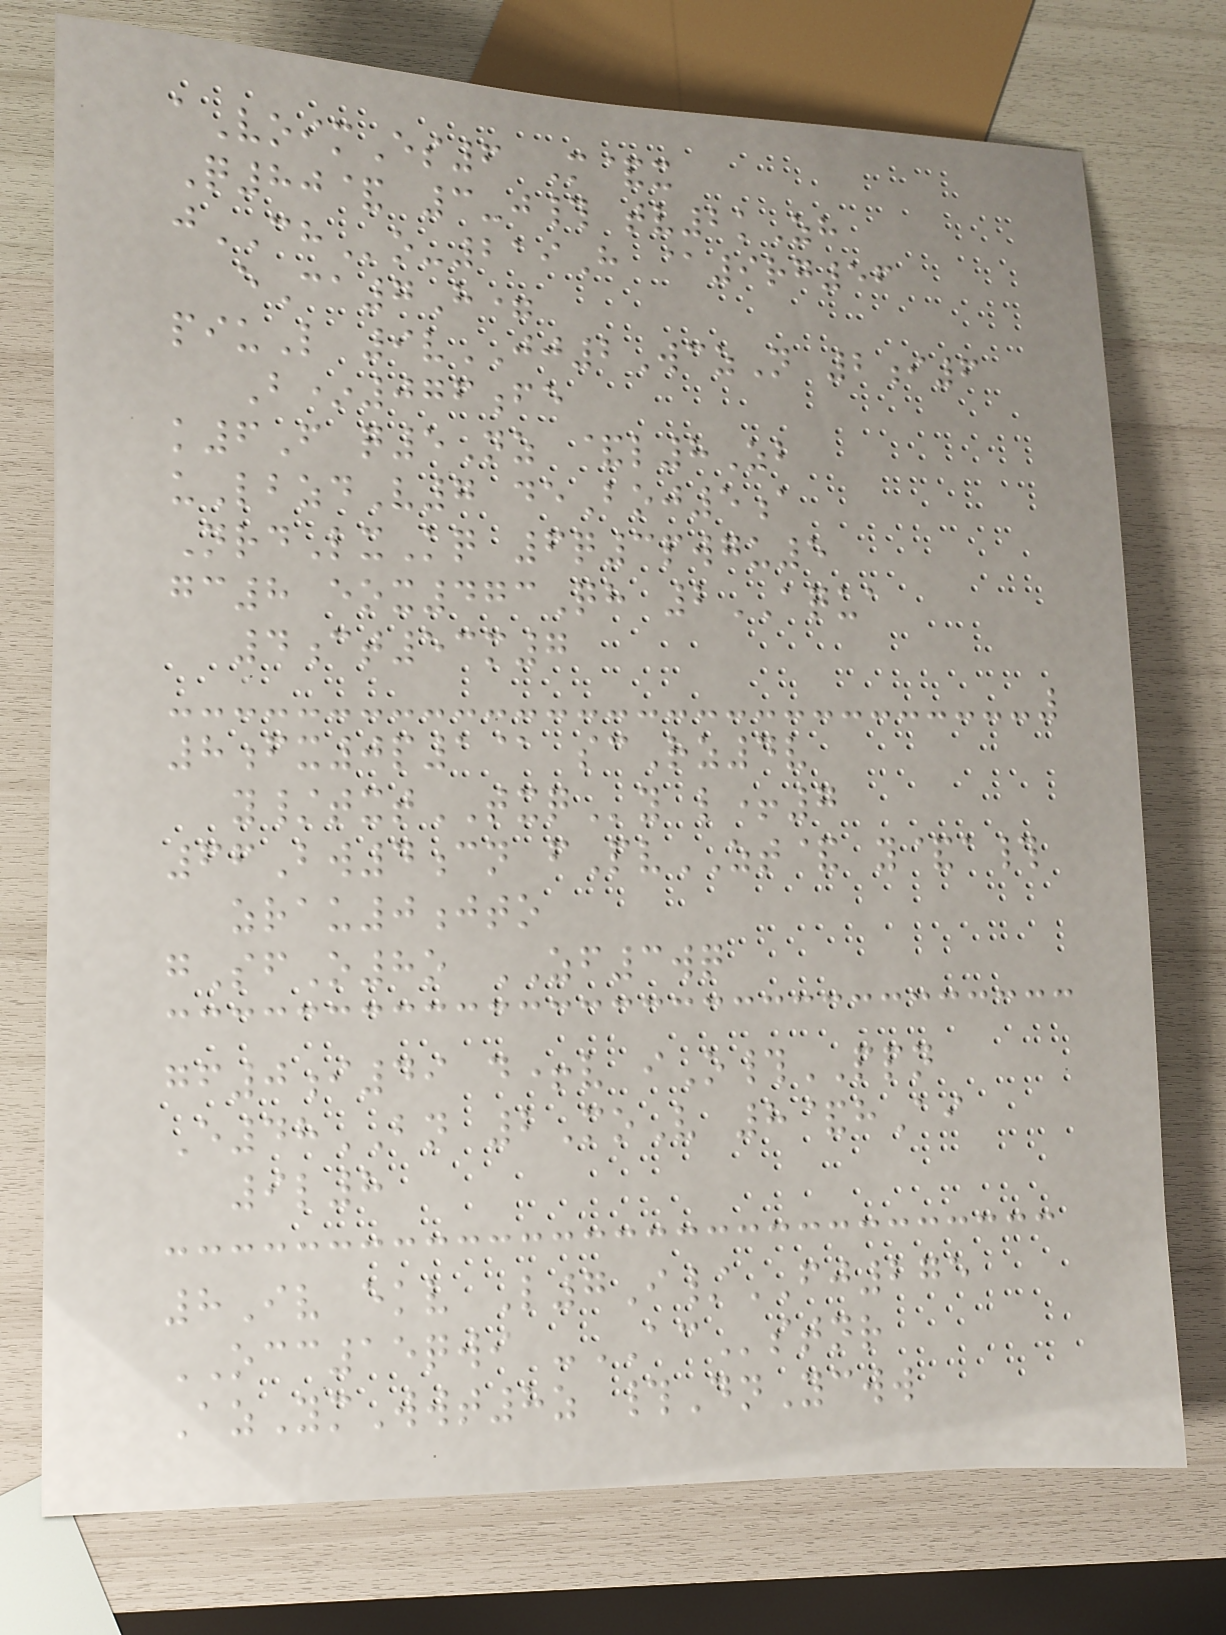aVoimEs6 M&x
Q80& 3-j# tv2kZh
jCHo-219H @9rg56
eCa7H=
piuL 9vJJ2WczN 2i6
B*076fe
k6F q5Nz &l8Zb
uLbzdV7 deBoj5a
NrdLxKq 6q3pwgu5
gc8 eox473Qh 2AQUA
4ct53m7
8fx0p1@ scRz4v
y/txtTXQy l+7
66Bw4cn fPvZT& y&a#
zrau0jto
gSfO8o ZF3wq
gf0i49 d+v iO#PPN
E48BN 2MoV 8&hAi
9l8
8Iv ekv L7I/FJ275
OCC15qwi -ACstnr
AzYmWwt8z #DnYcww
